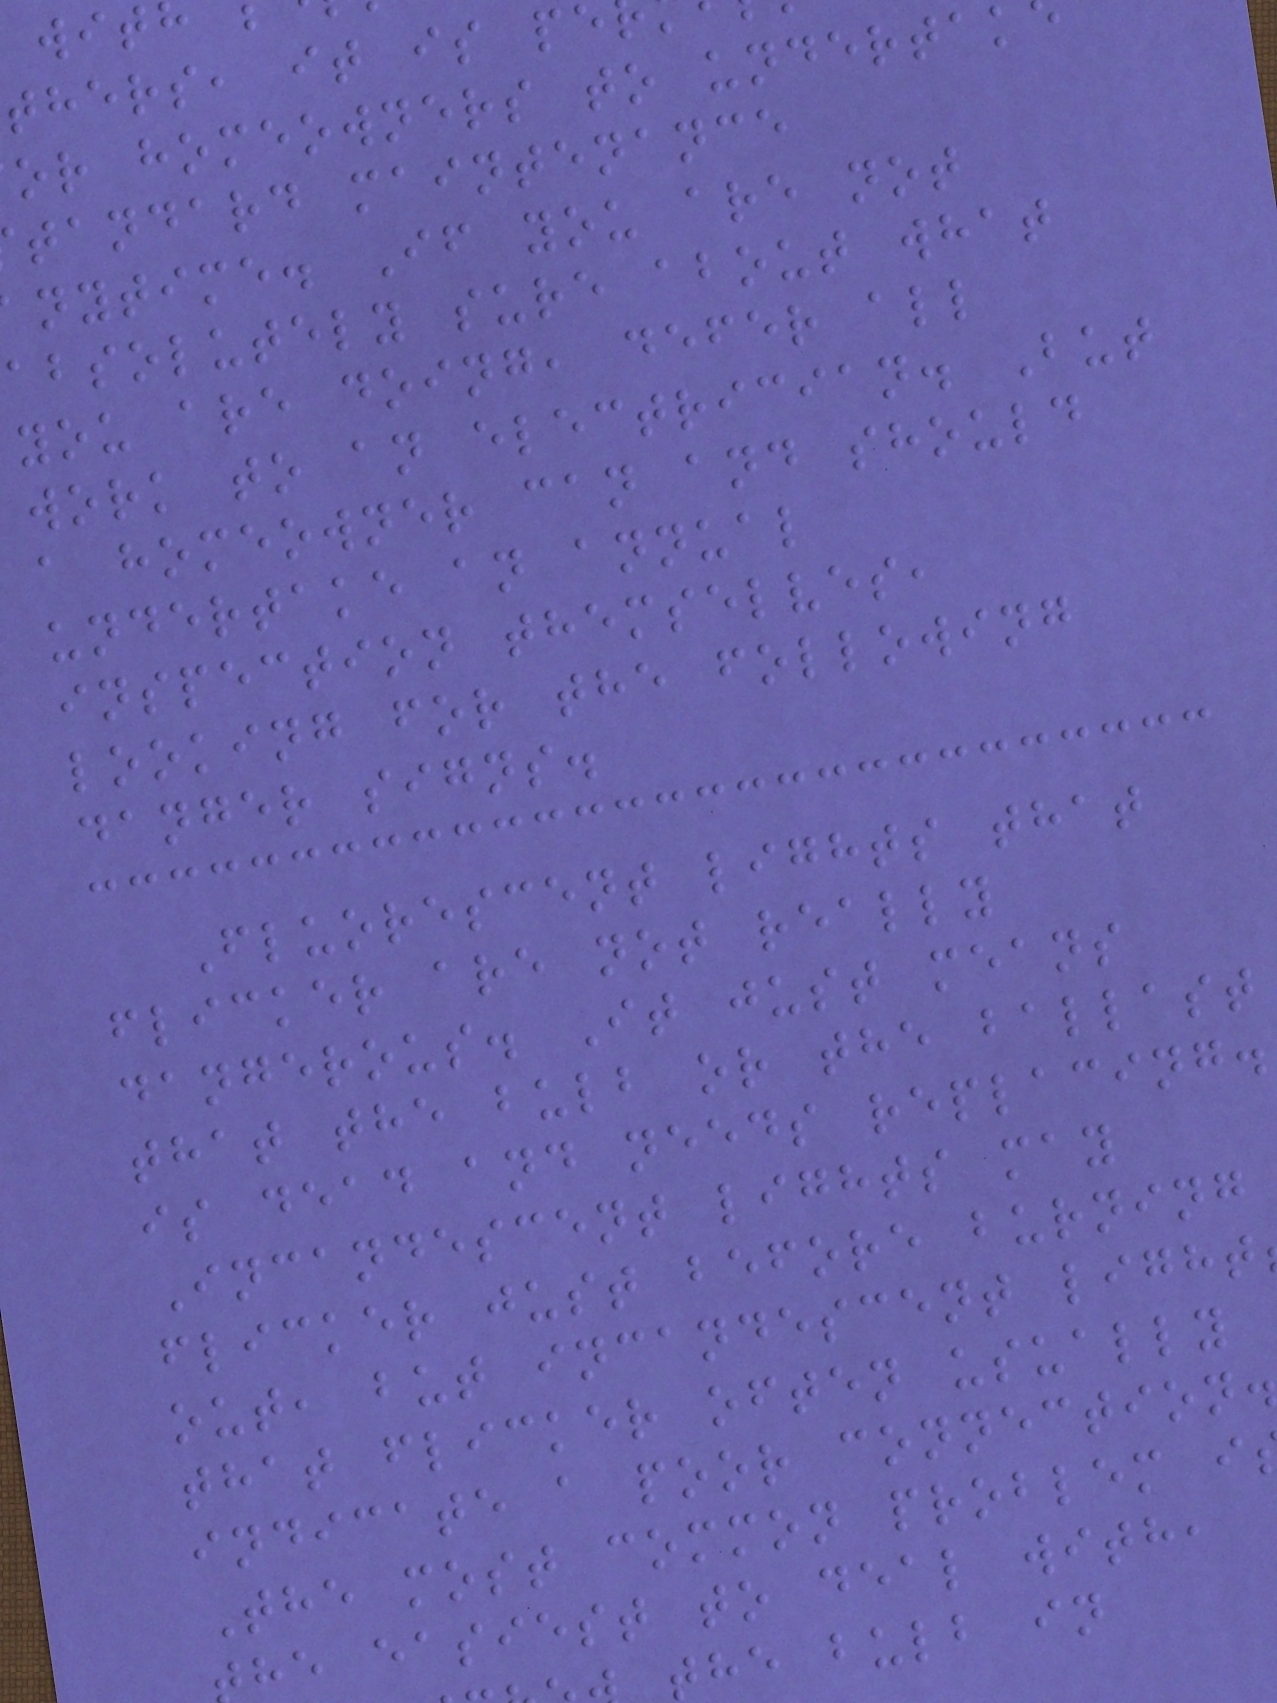thers, it is pe
or homeowners to undertak
tandard maintenance
nytime. If you are not
absolutely sure about what
you are doing, defer all
work to an electrician. But
a homeowner can and should
undertake an annual
inspection themselves,
looking for the following
danger signs.
Fluorescent lights that
flicker are not really
dangerous. It just means
that the bulb or the ballast
is dead and needs replacing.
Incandescent lights may
flicker just before burning
out, but incandescent light
that flicker often usually
indicate a poor connection
The most common problem i
he easiest to deal with,
the bulb in
